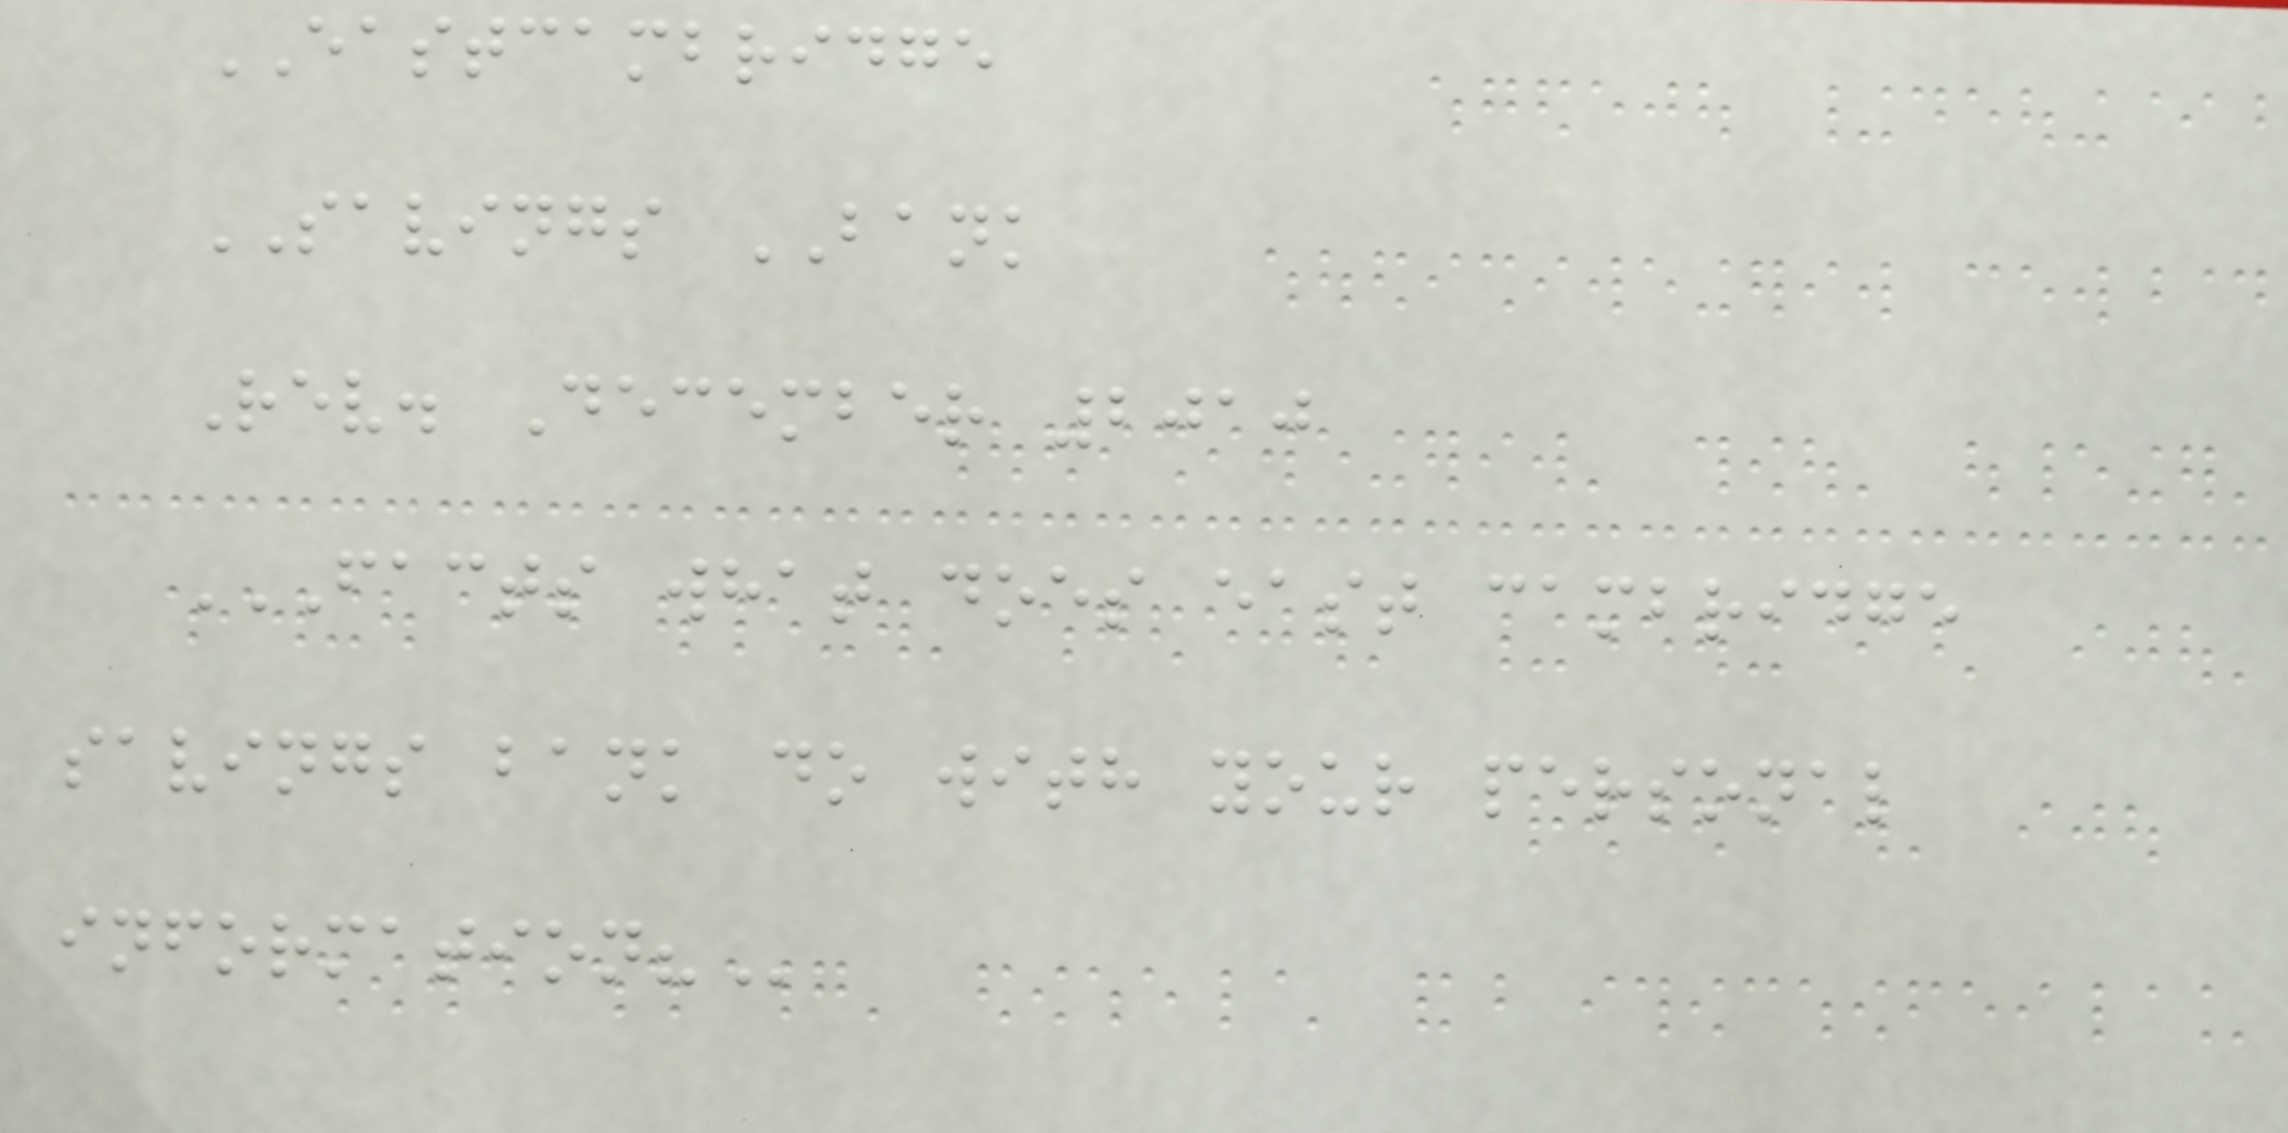EASTCAMBRIDGE
SAVINGS BANK
Rev. December 2010
FACTS WHAT DOES EAST CAMBRIDGE
SAVINGS BANK DO WITH YOUR PERSONAL
INFORMATION?
